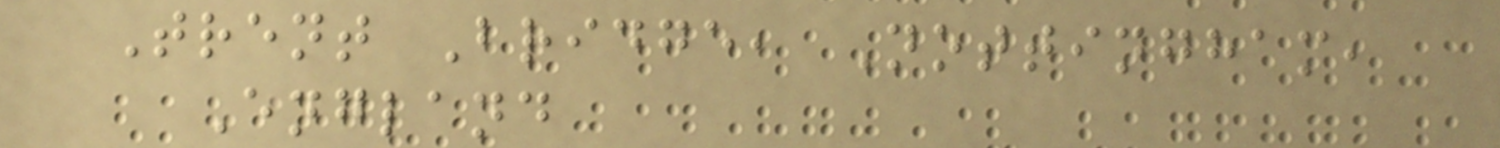Trent Bridge, Nottingham,
England
